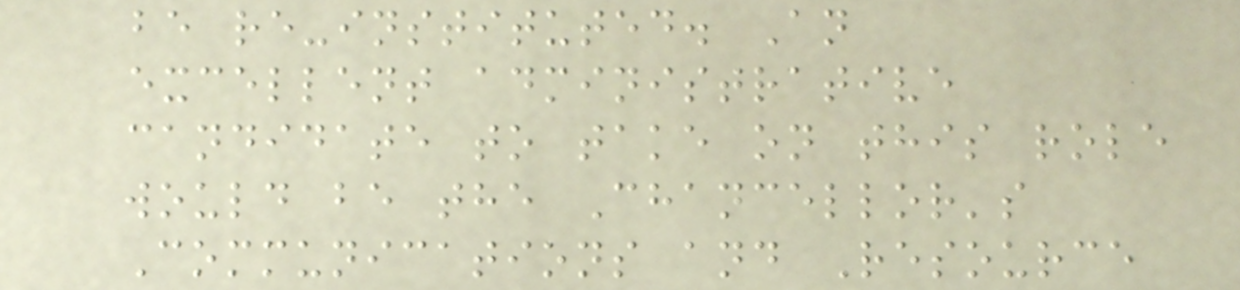be re-instituted. An
excellent administrative
candidate to take on this role
would be the Chancellor's
Communications and Resource
